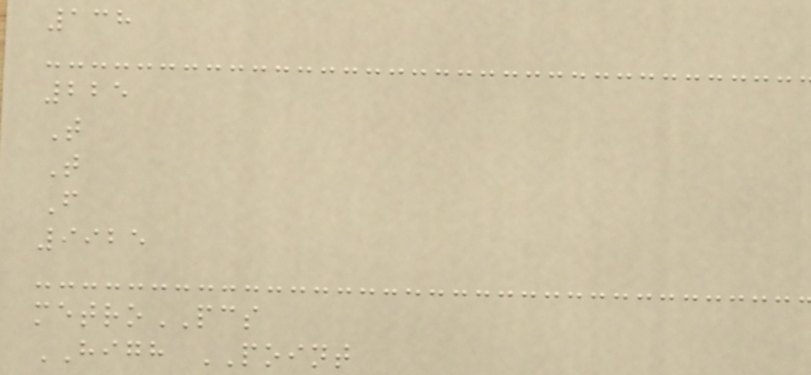138
225
T
T
F
9925
metroPCS
HIGH POINT
